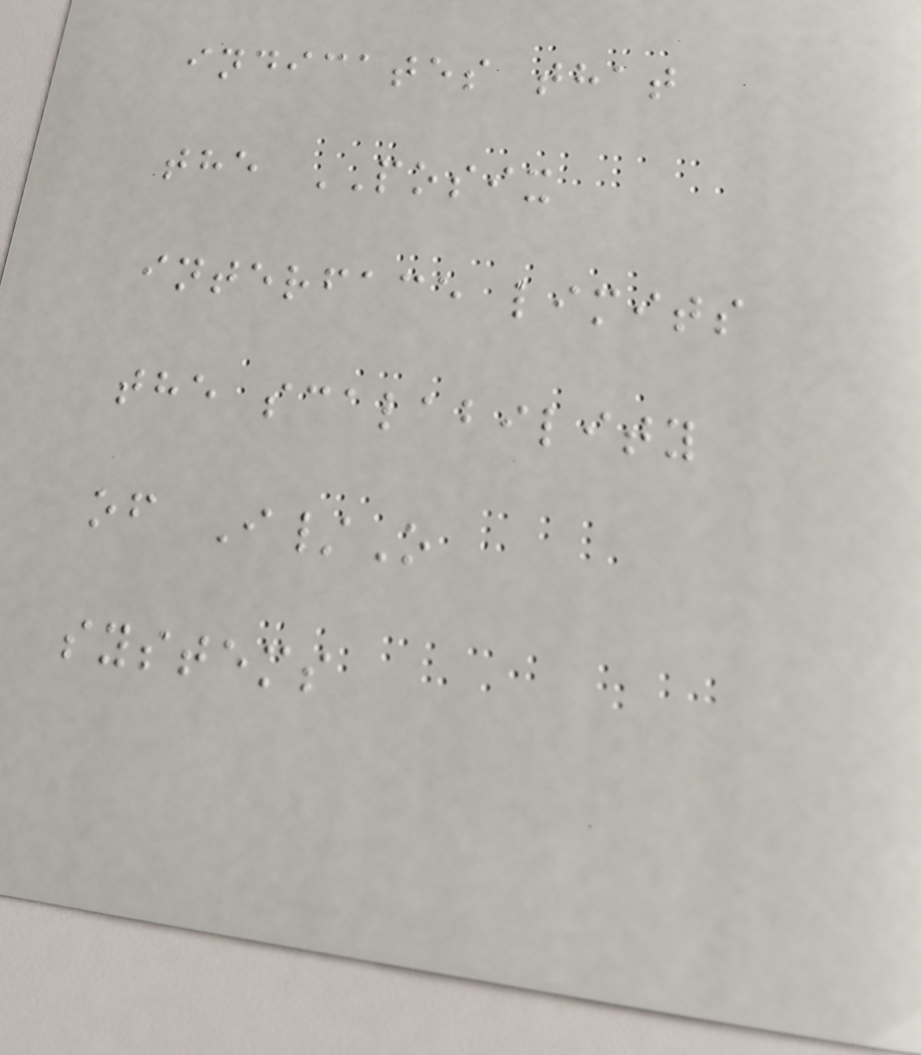indicates that
the POSIX
interface limits
the scalability
of I/O
systems
